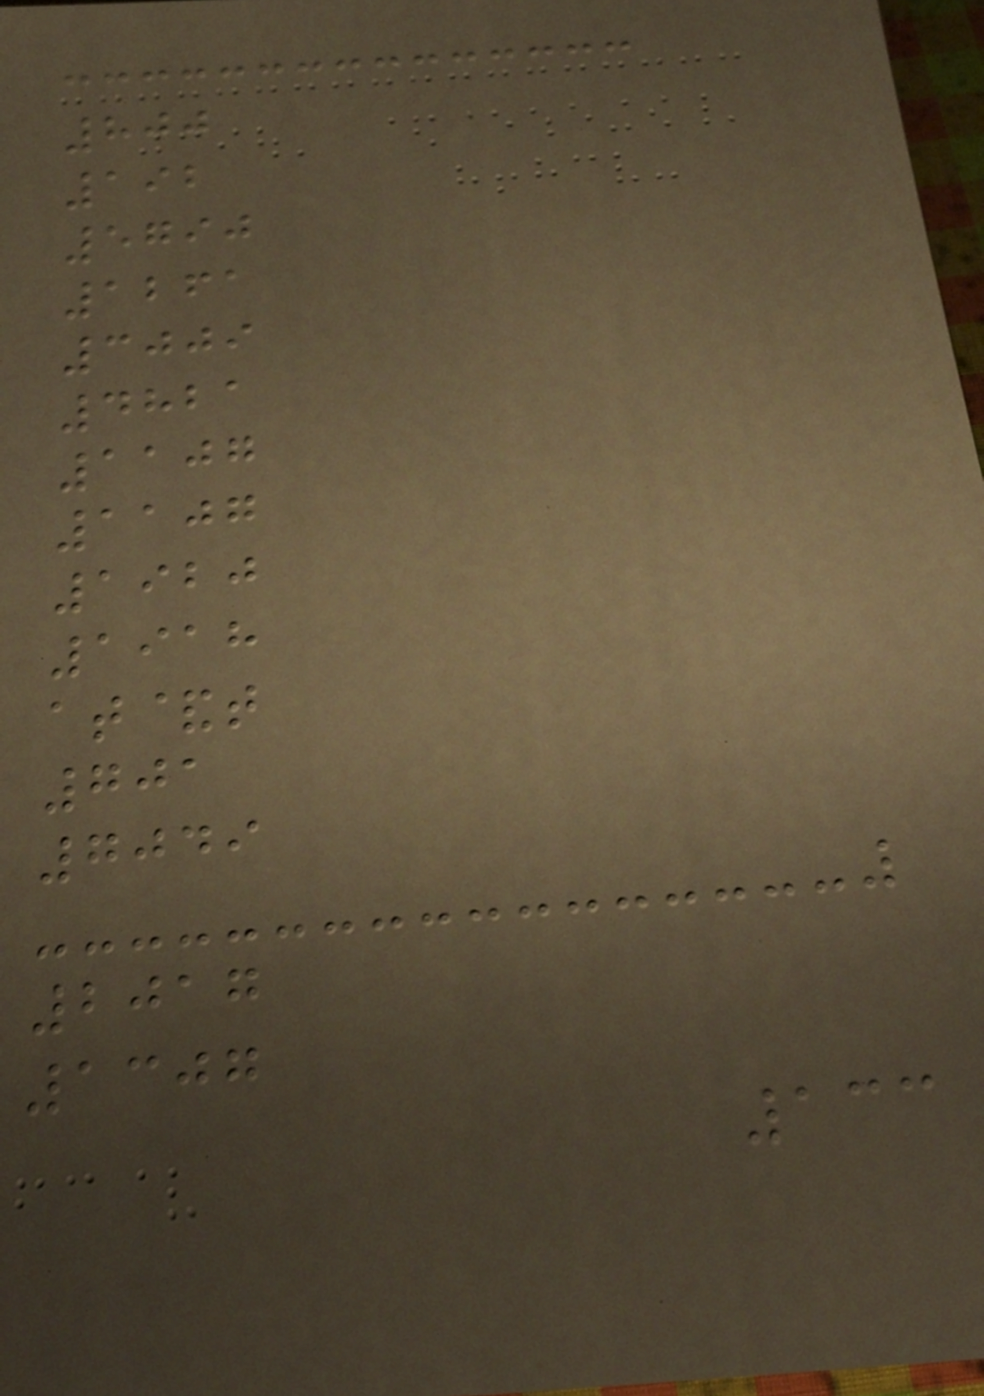800
192
5790
1261
3009
4821
1107
1107
1920
1918
at&t
701
7049
2017
1307
133
